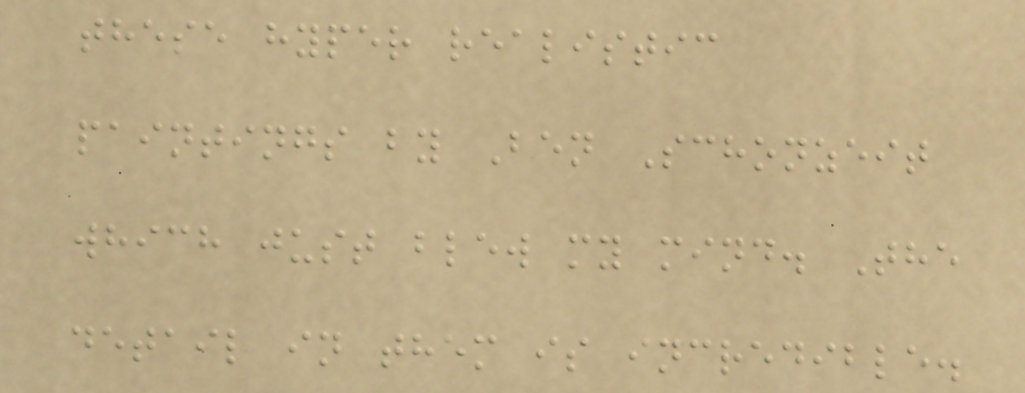these hyper realistic
paintings by Ben Schonzeit
which just blew my mind. The
detail in them is incredible.
